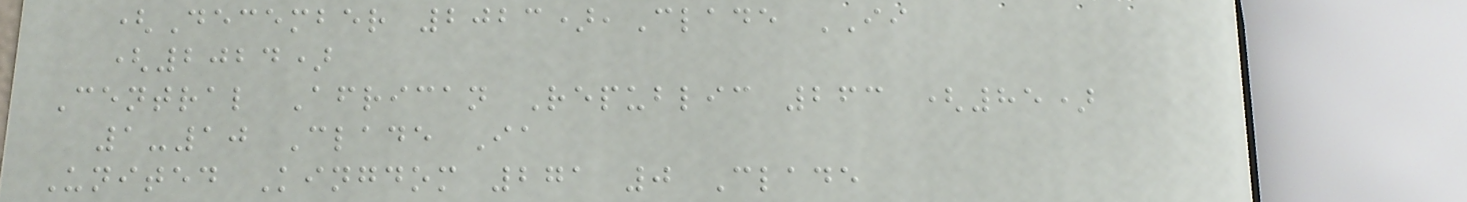(December 2023),Clade II
(2024)
Central African Republic 263 (85)
1-10 Clade Ia
United Kingdom 271 0 Clade
